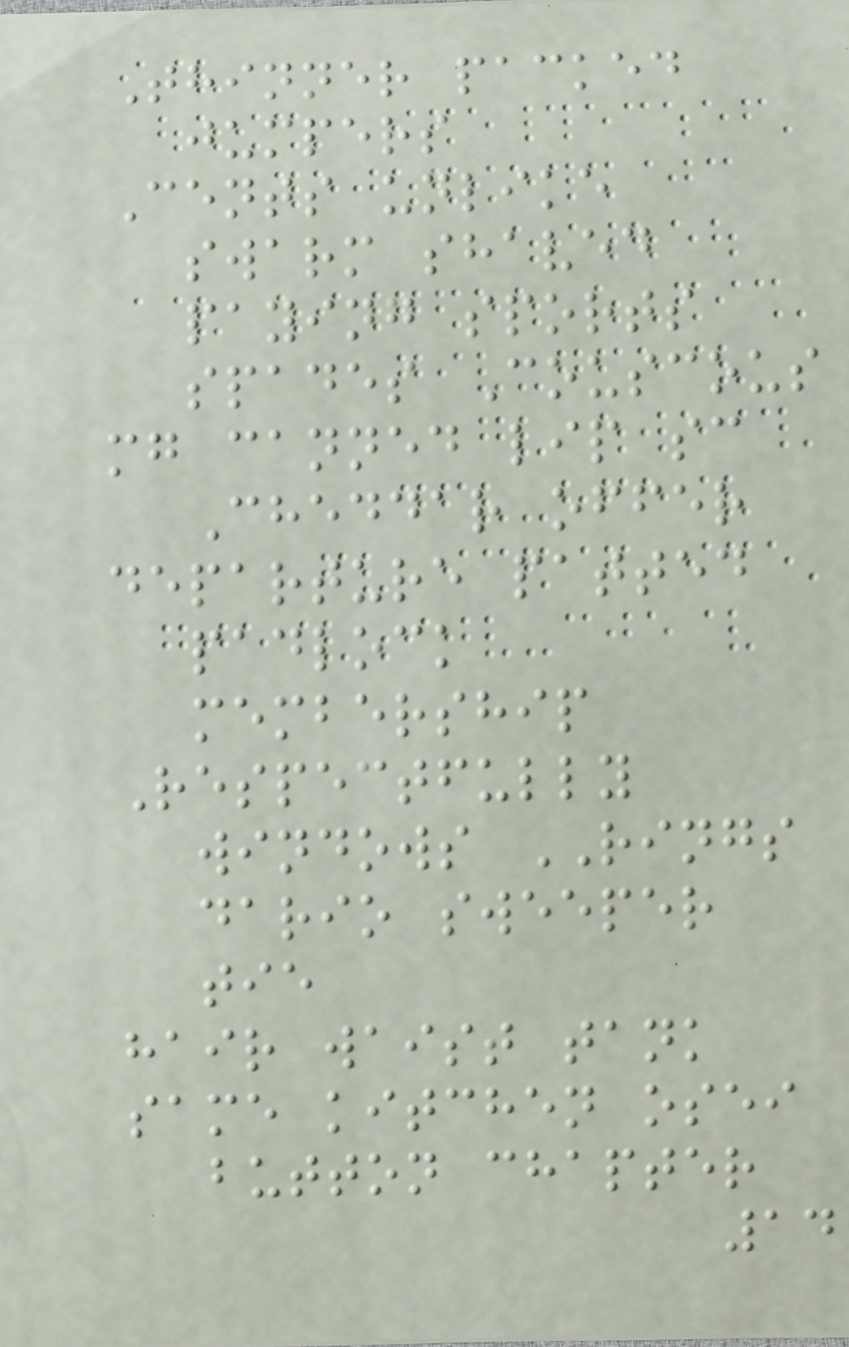Thinner packed
jumpers
Cents unlike
swarm shaved
paying sports
spades Couscous
mg canned lip sc
Cheddar offer
departure patted
padlock
membership
Respectfully
windows RINGS
dario sweeper
tie
hair waist tank
same kitchen osei
button chapter
14
